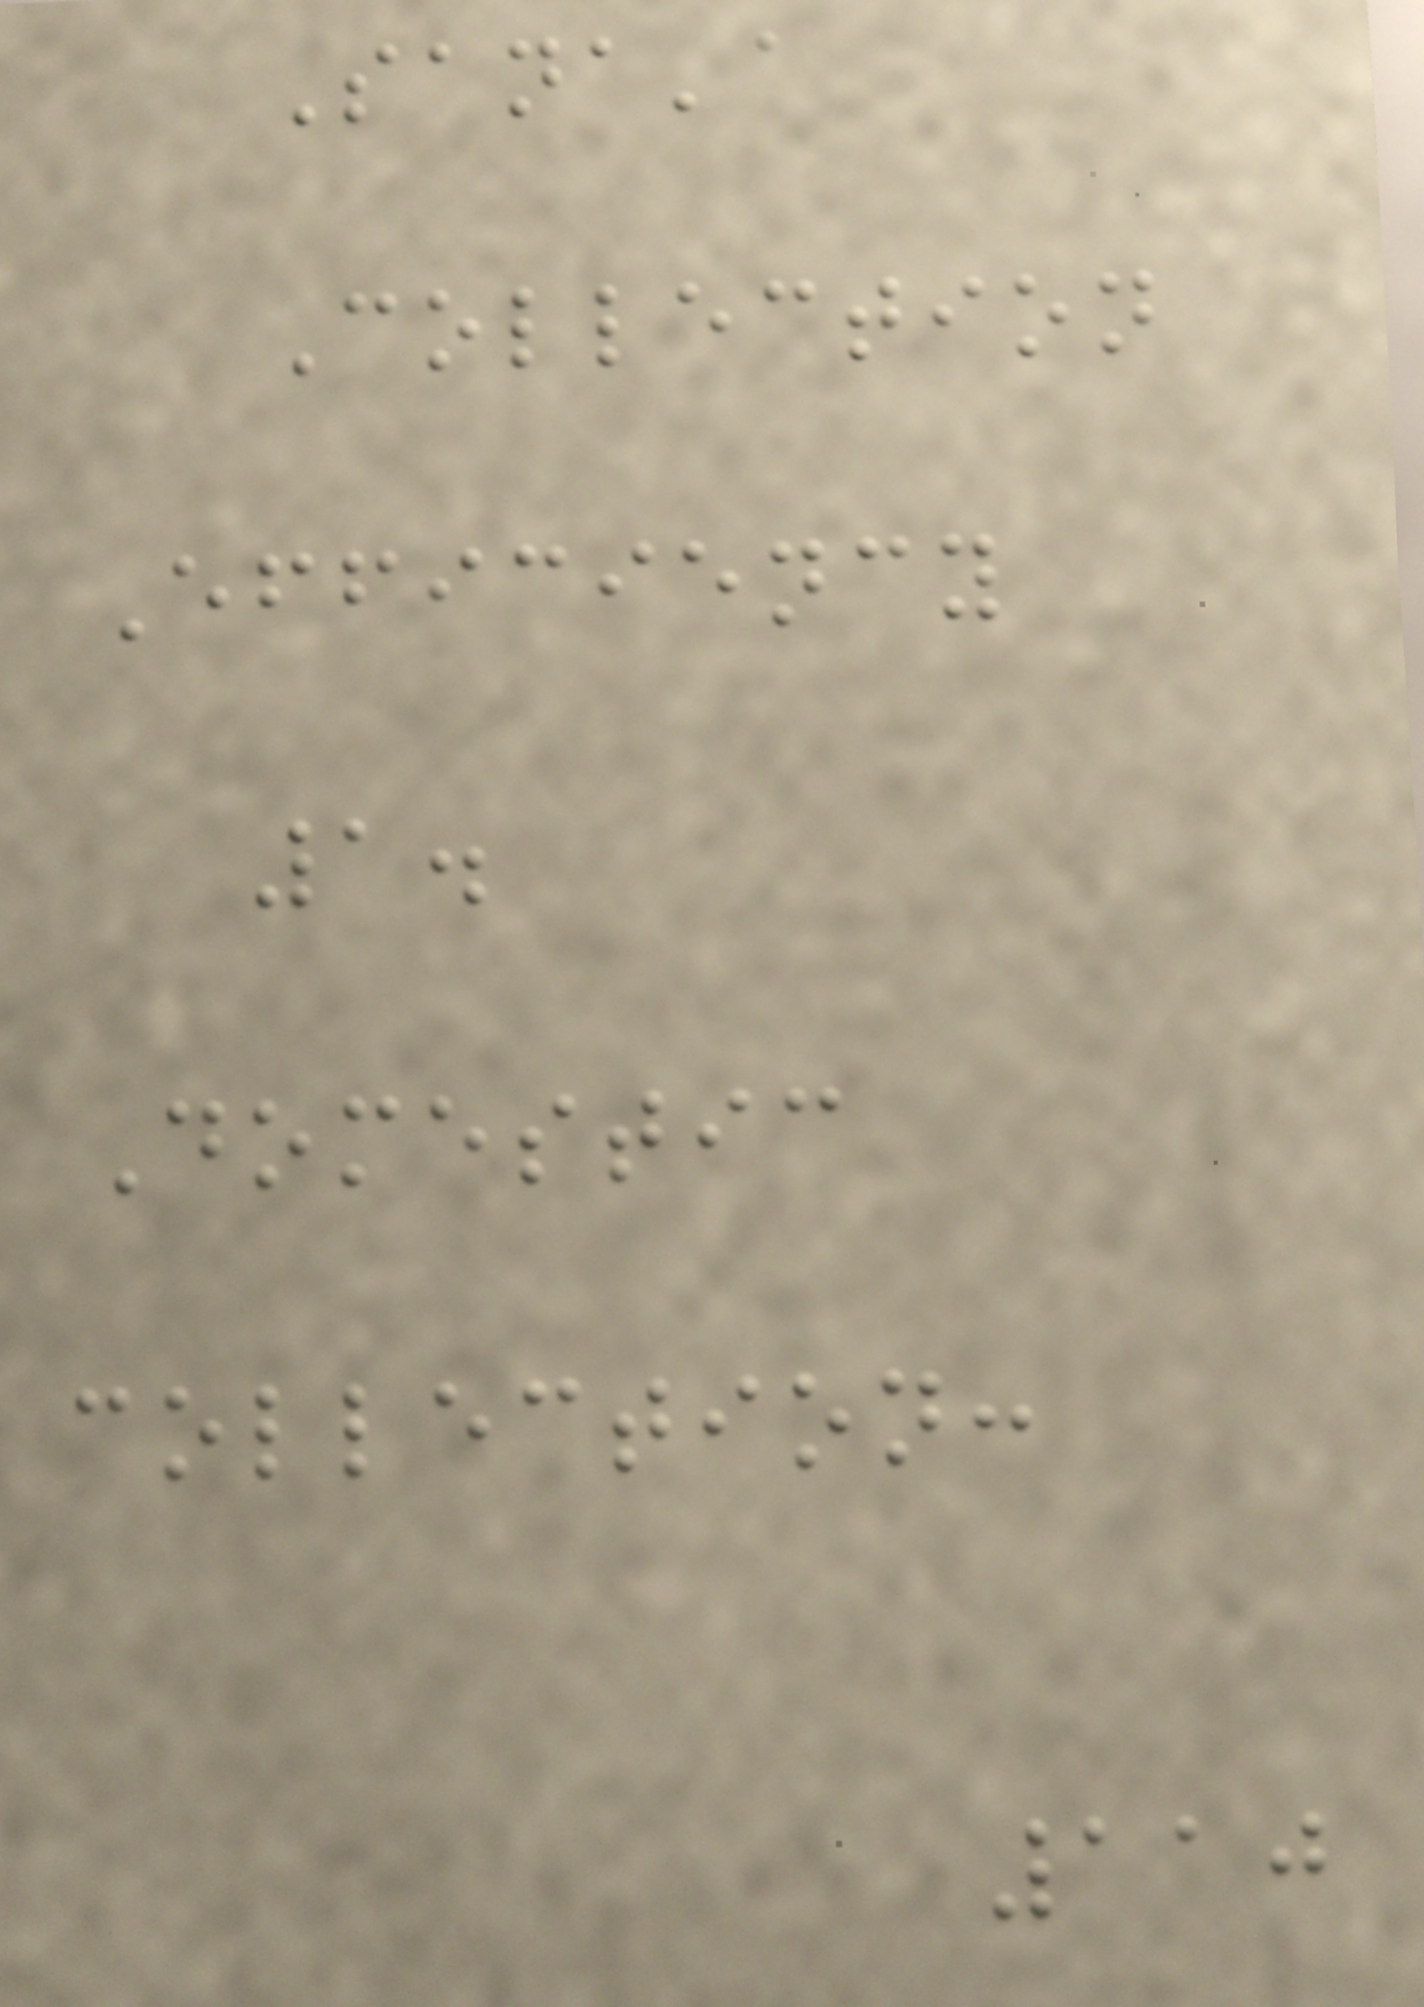Sana'a
Collection
Efficiency
1.
Domestic
collection:
110
